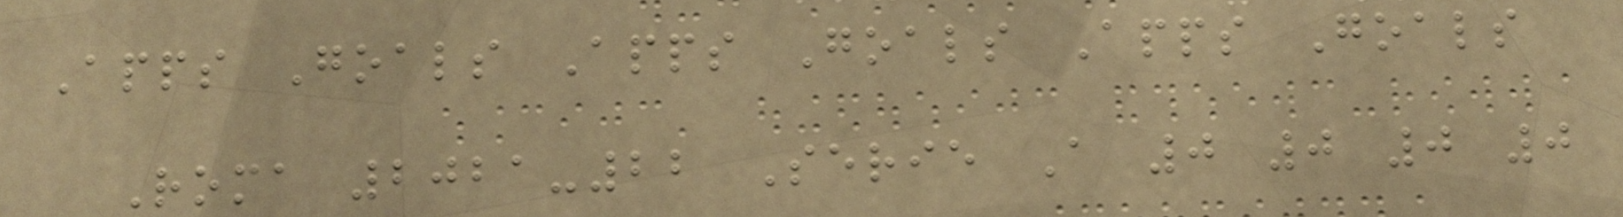Apps Goals Apps Goals Apps Goals
Roma 2021-22 Serie A 0 0 0 0
